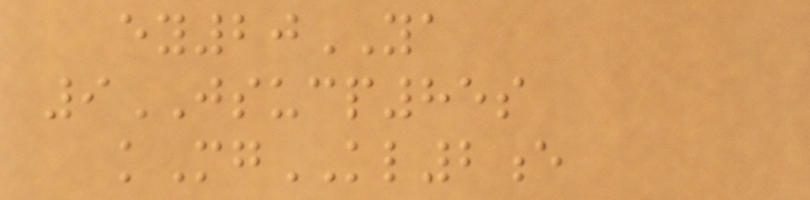ey20YA
9JSUCP85s
kMgKL2e
